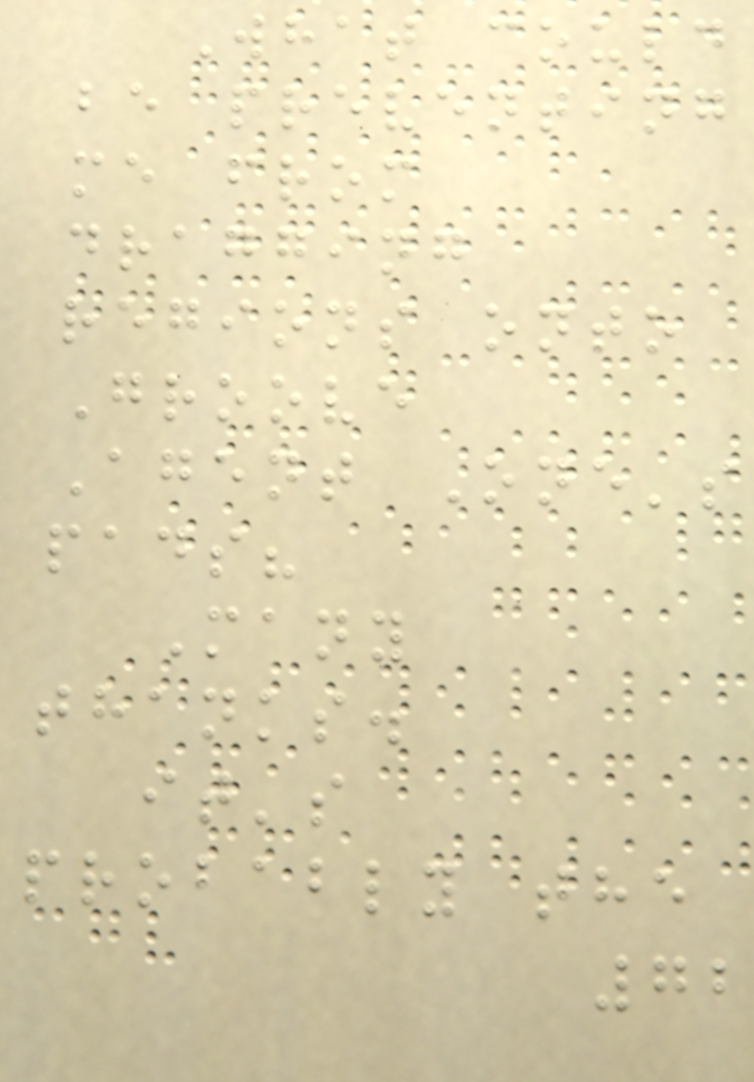What could
be preventing
me from
dragging
regions onto
Groove
Agent One's
pads?
Many
thanks.
it's
probably the
72
